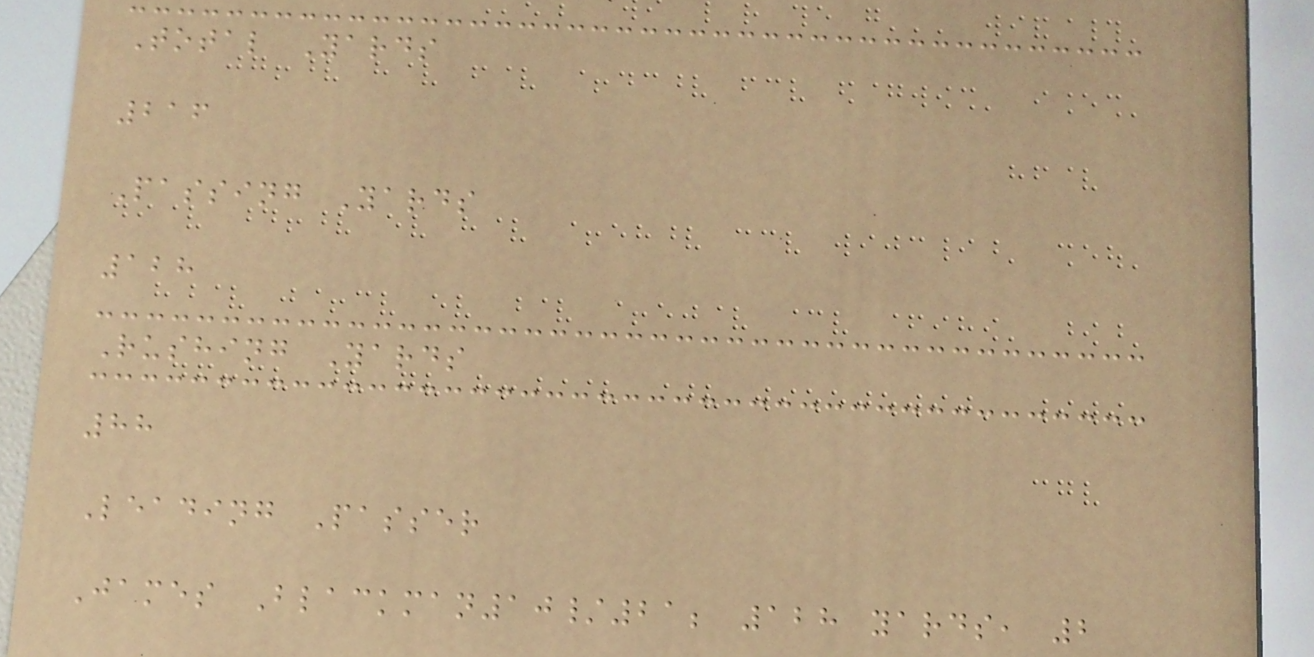Total Yards
216
Passing Yards
128
Rushing Yards
88
Leading Passer
James Blackman10/21; 128 yards, 2
